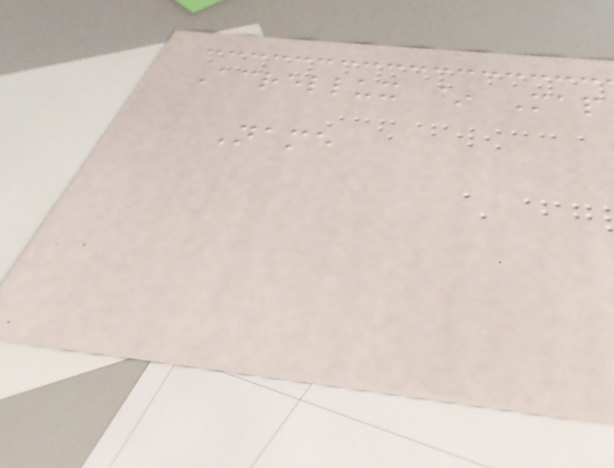Acrellux ~ Map
Name
